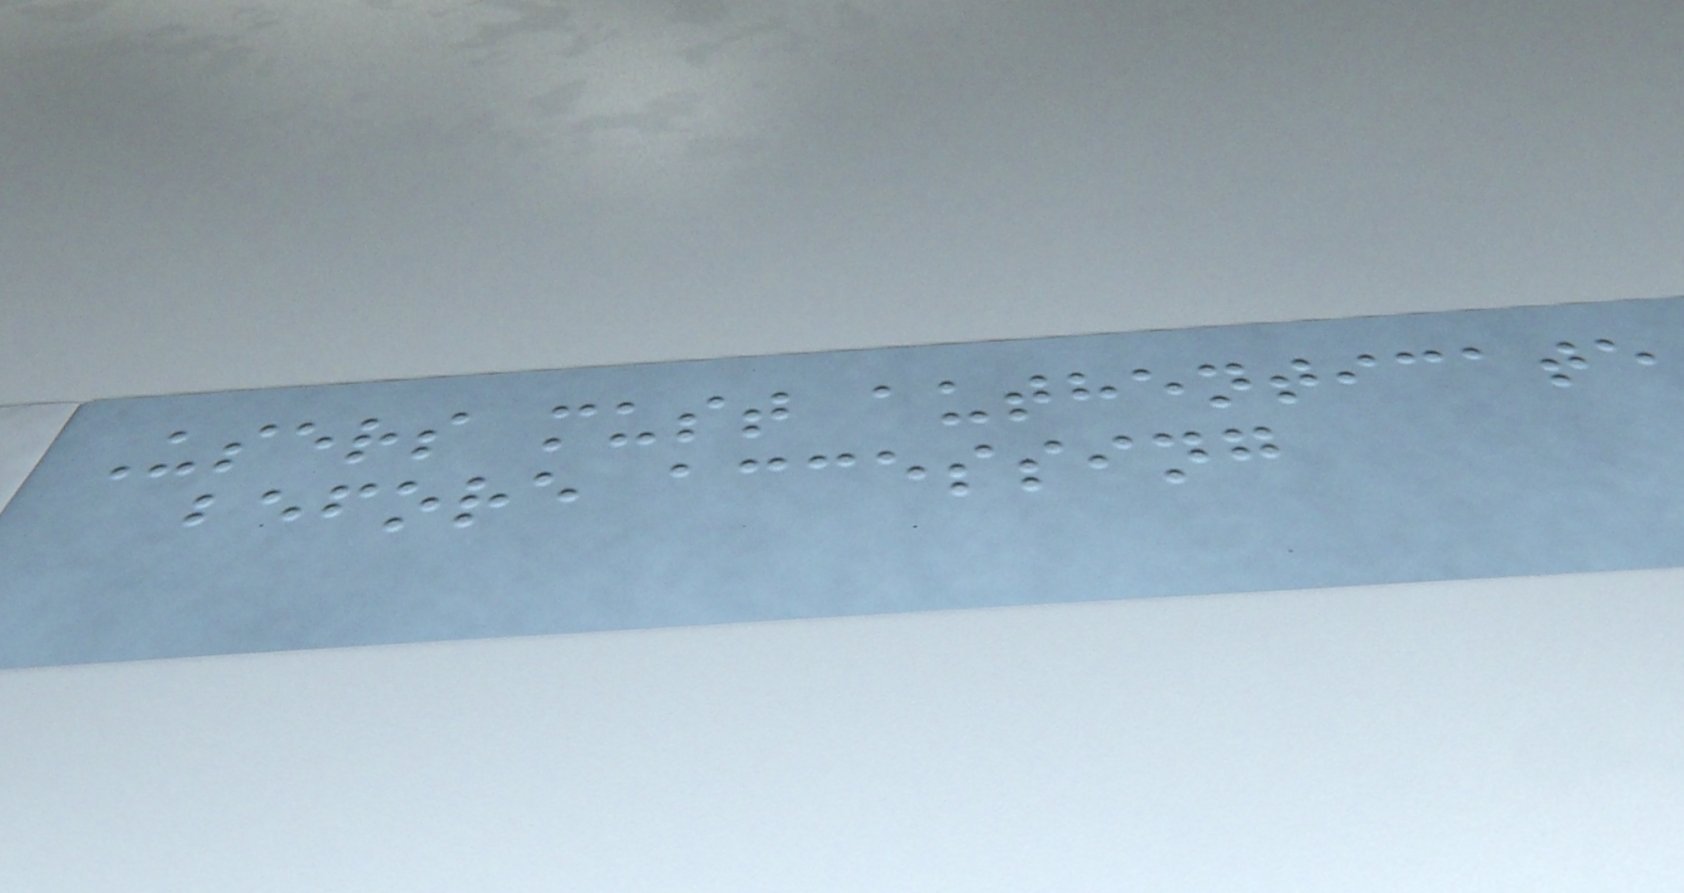Users must authenticate
before accessing
